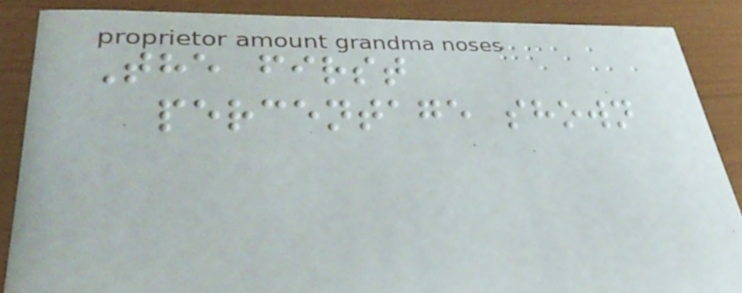The first
percentage shown
